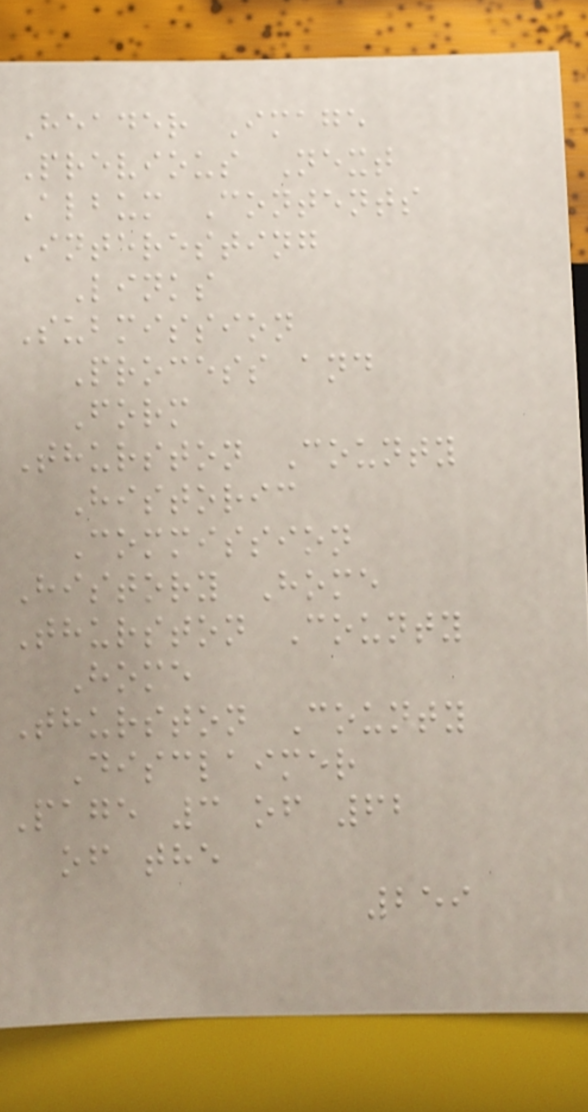Header Image
Previous Next
Album Contents
Interesting
Links
Submission
Process and
Form
Thurston County
Historic
Commission
History Home
Thurston County
Home
Thurston County
Disclaimer
Page 3 of 62
of the
259
